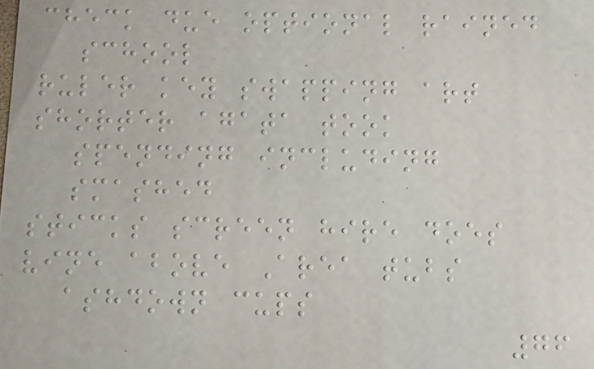check due optional rained
school
ruler key swapping art
shorter agata took
spending including
smashed
sticks screen hire does
vine above Area tubs
ashdown cups
76
